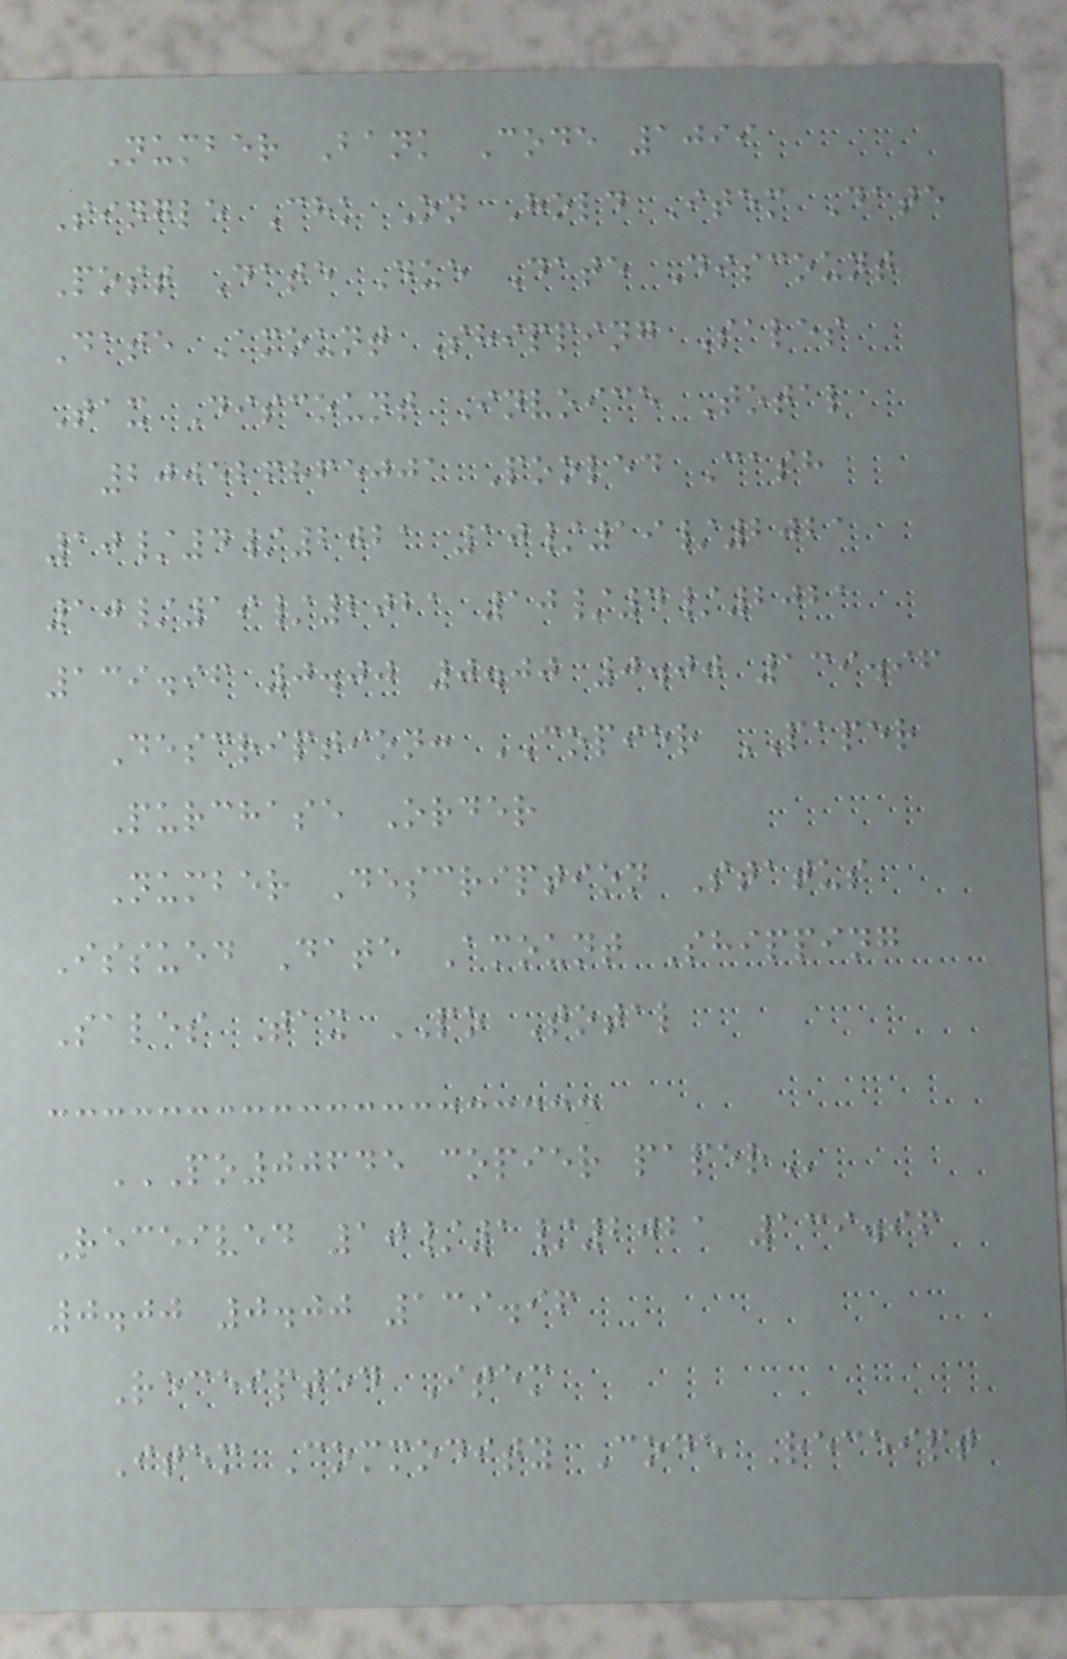Number Bank Code 1099
Single Chk On Hold Item Date
Post Date Due Date Discount
Date Amount Shipping Sales
Tax Discount Invoice Total
200526865001 Pooled Cash
10/4/2021 10/19/2021
10/19/2021 10/4/2021
139.96 0.00 0.00 0.00 139.96
Description: COPIER PAPER
Purchase Order
Number Description Status
Issued Date Amount Shipping
Sales Tax PO Total
PO00645 COPIER PAPER
Received 10/1/2021 139.96
0.00 0.00 139.96
Receipted Item
Item Commodity Code Receipt
